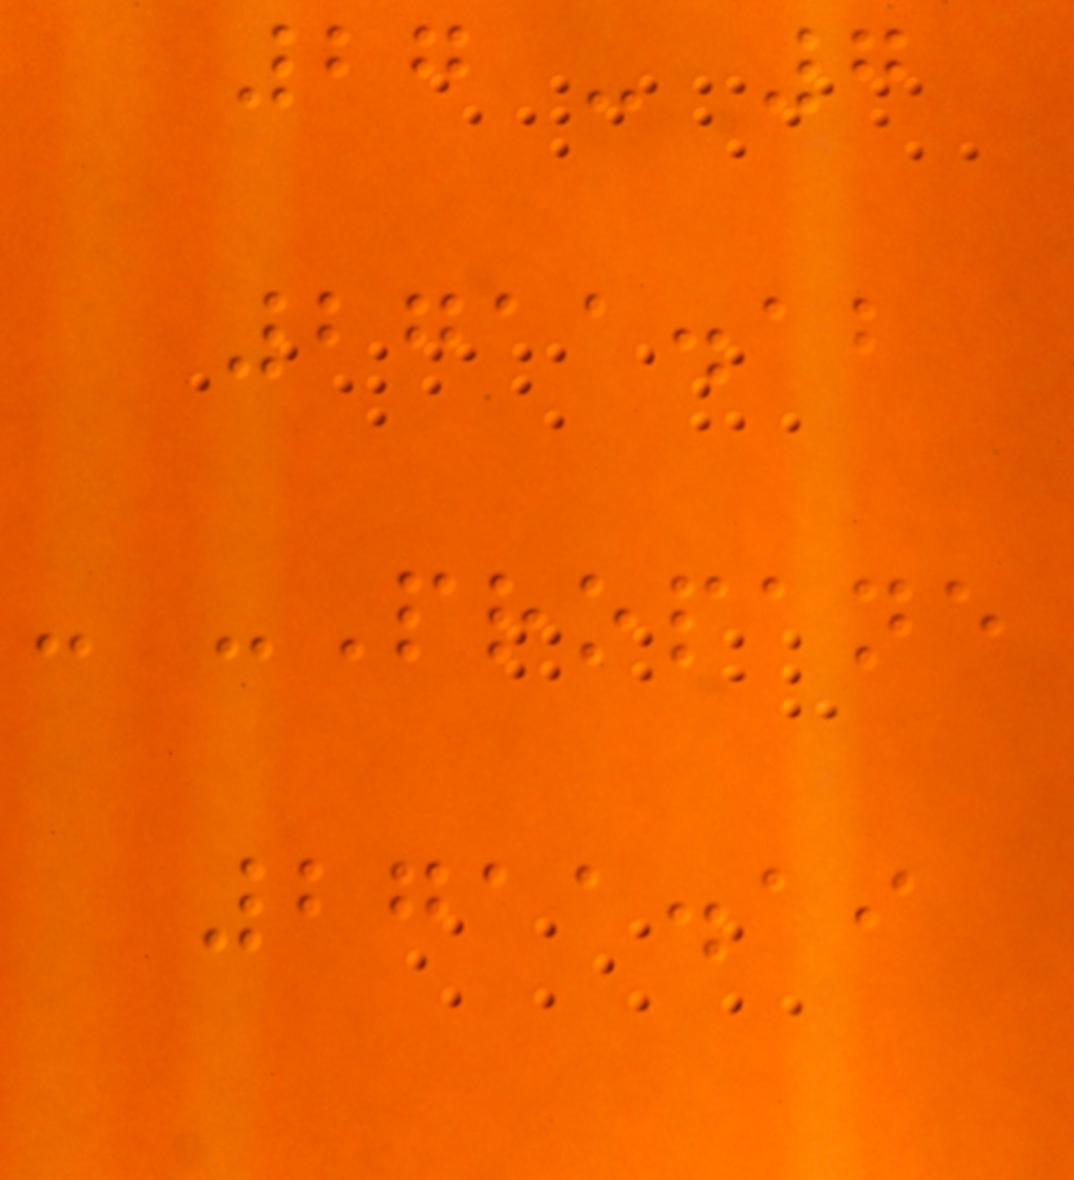27 - 7
2711.12
- -Propane
2711.19
